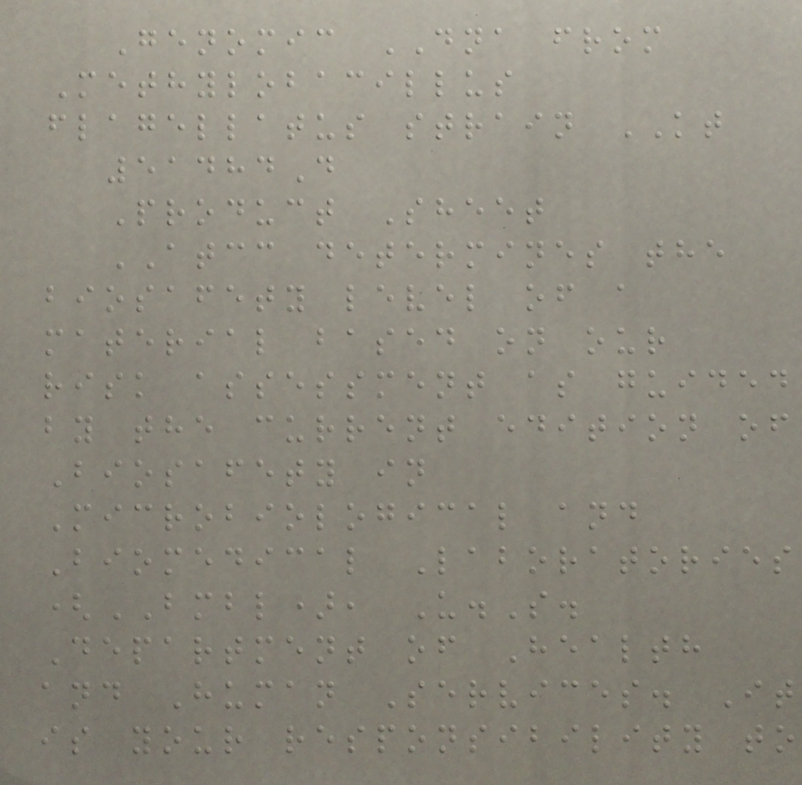Genomic DNA from
Methylobacillus
flagellatus strain KT
51484D
Product Sheet
ATCC determines the
biosafety level of a
material based on our
risk assessment as guided
by the current edition of
Biosafety in
Microbiological and
Biomedical Laboratories
(BMBL), U.S.
Department of Health
and Human Services. It
is your responsibility to
